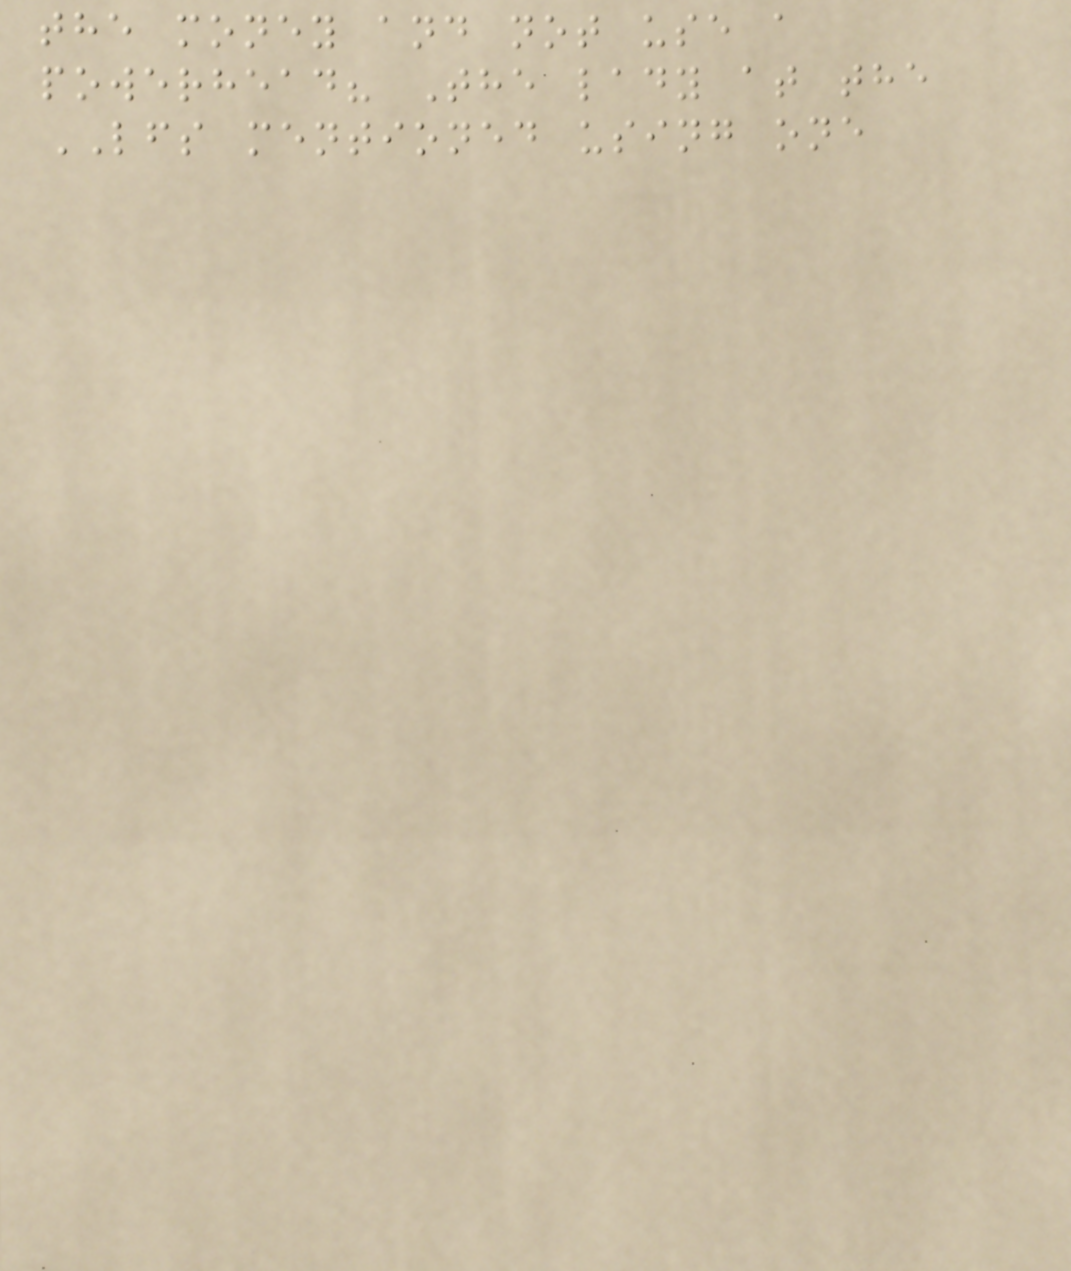the money and not use a
powerhead? The lady at the
LFS mentioned using one
